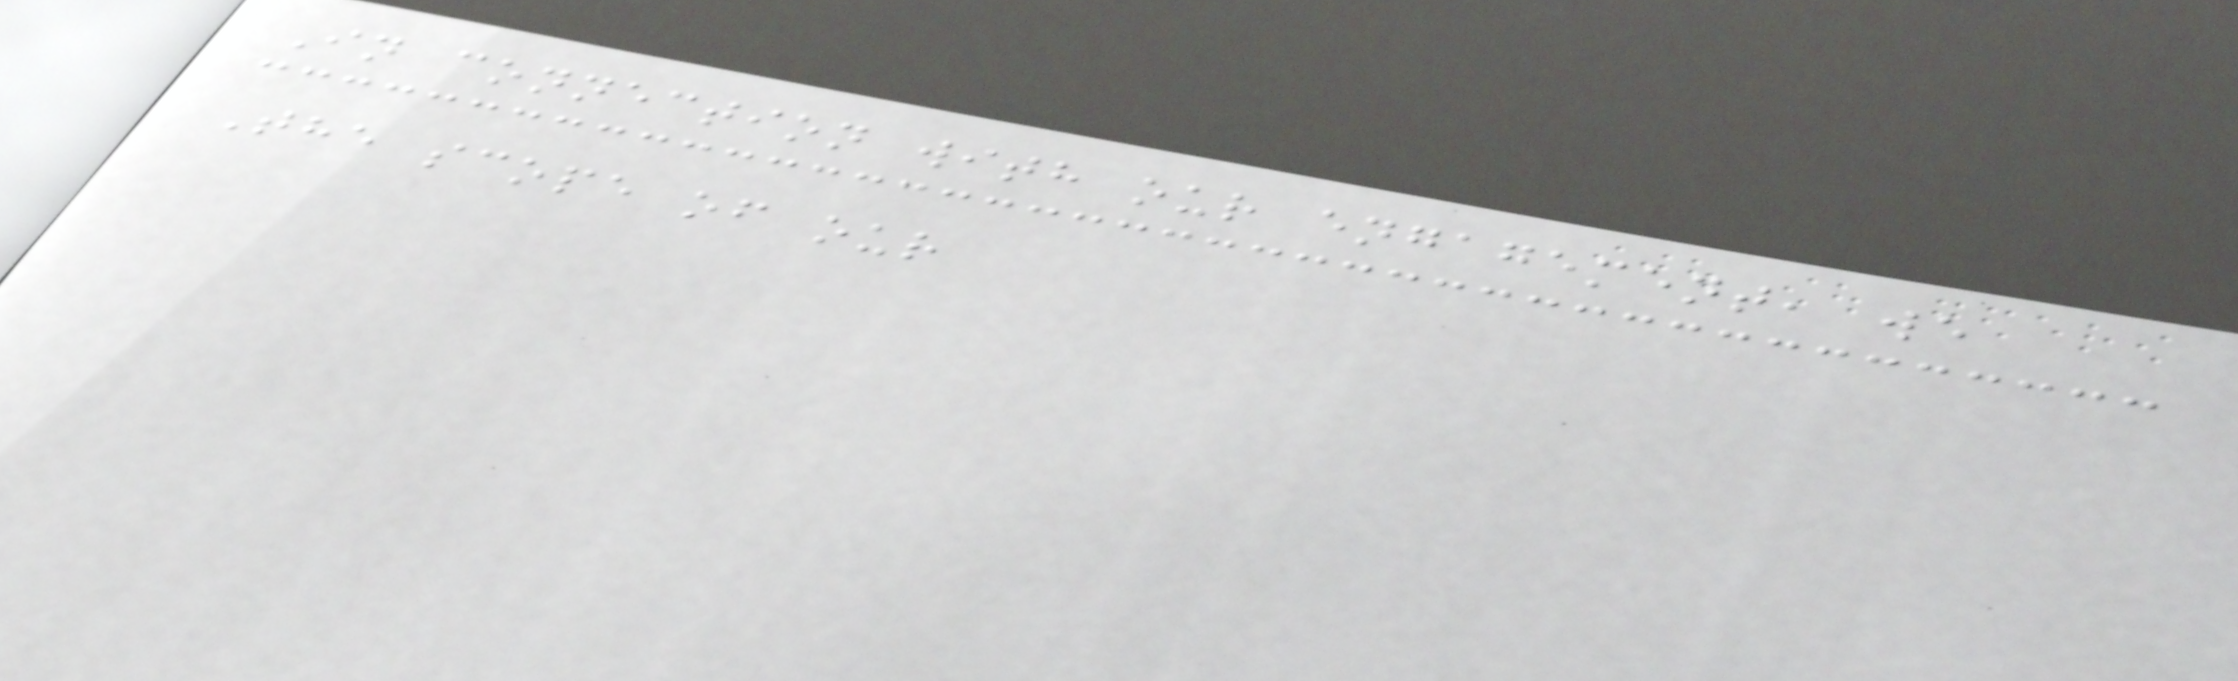In connection with our engagement, we
The scope of our
